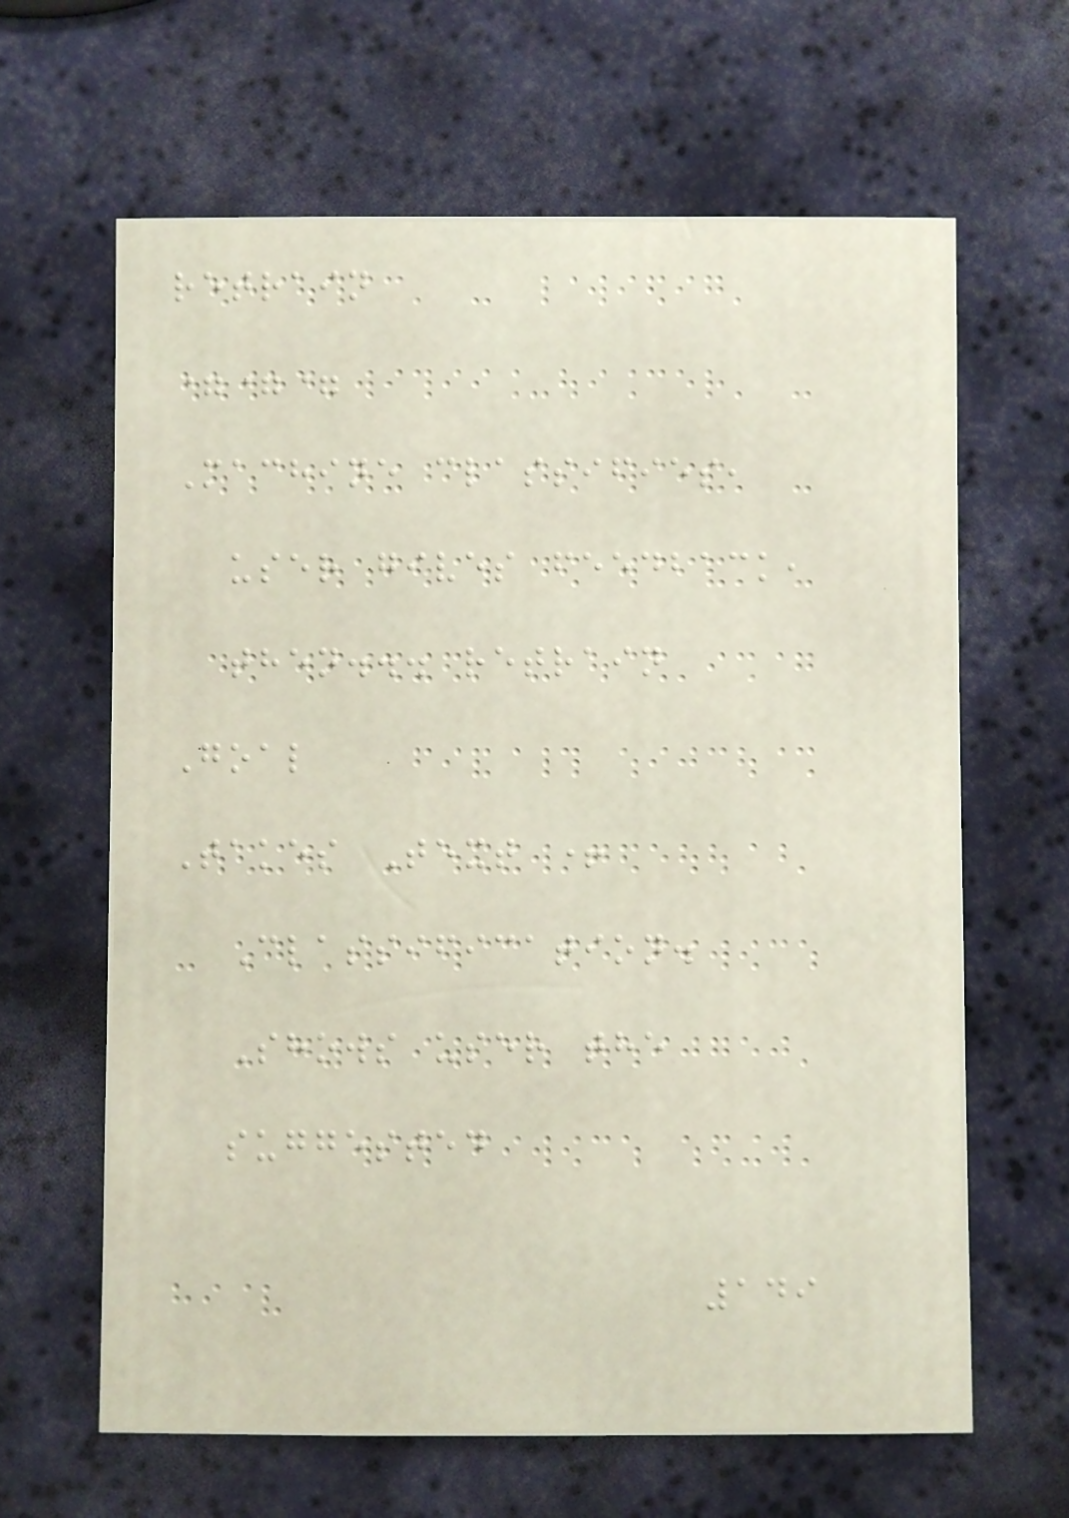retrain
===
Machine classifies,
user gives feedback,
then... retrain
Goal
Takes Text +
Classification.
Shows user the
suggested
149
